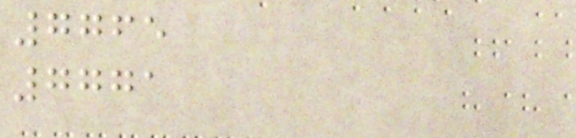7765
7771
